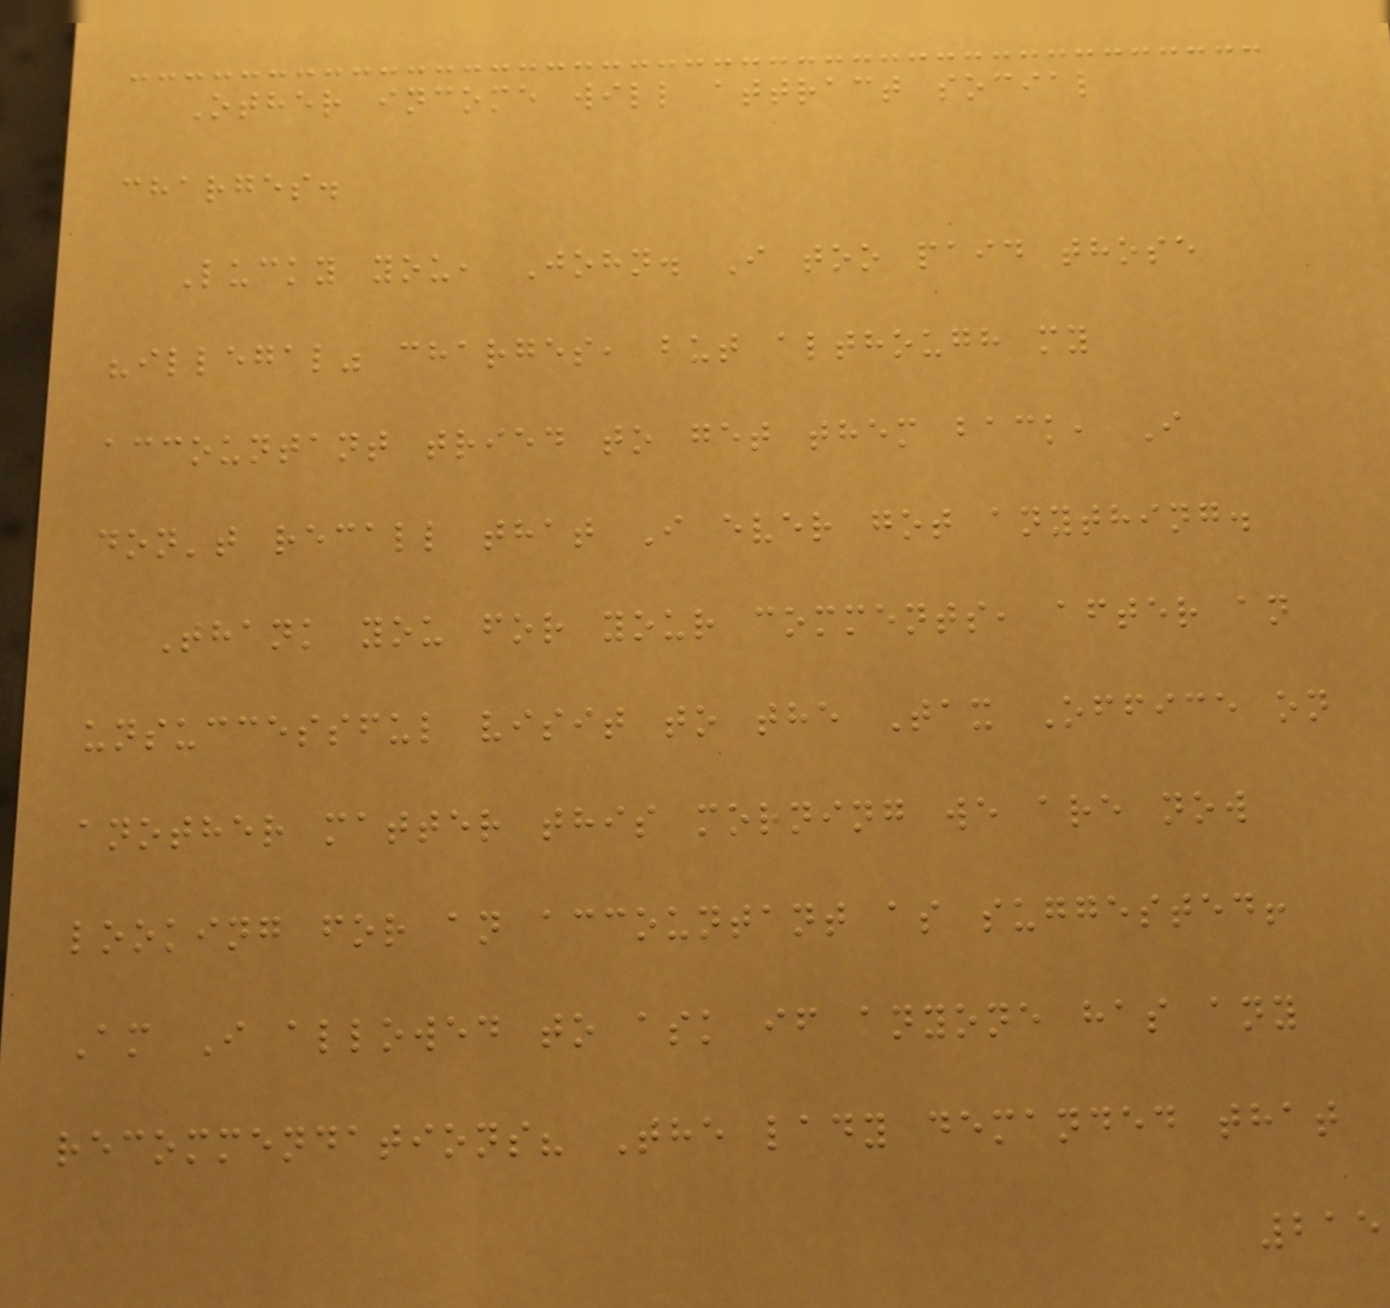Other income will attract social
charges.
Lucky you, John. I too paid those
"illegal" charges, but although my
accountant tried to get them back, I
don't recall that I ever got anything.
Thank you for your comments, after an
unsuccessful visit to the Tax Office on
another matter this morning we are now
looking for an accountant as suggested!
Am I allowed to ask if anyone has any
recommendations? The lady demanded that
215
